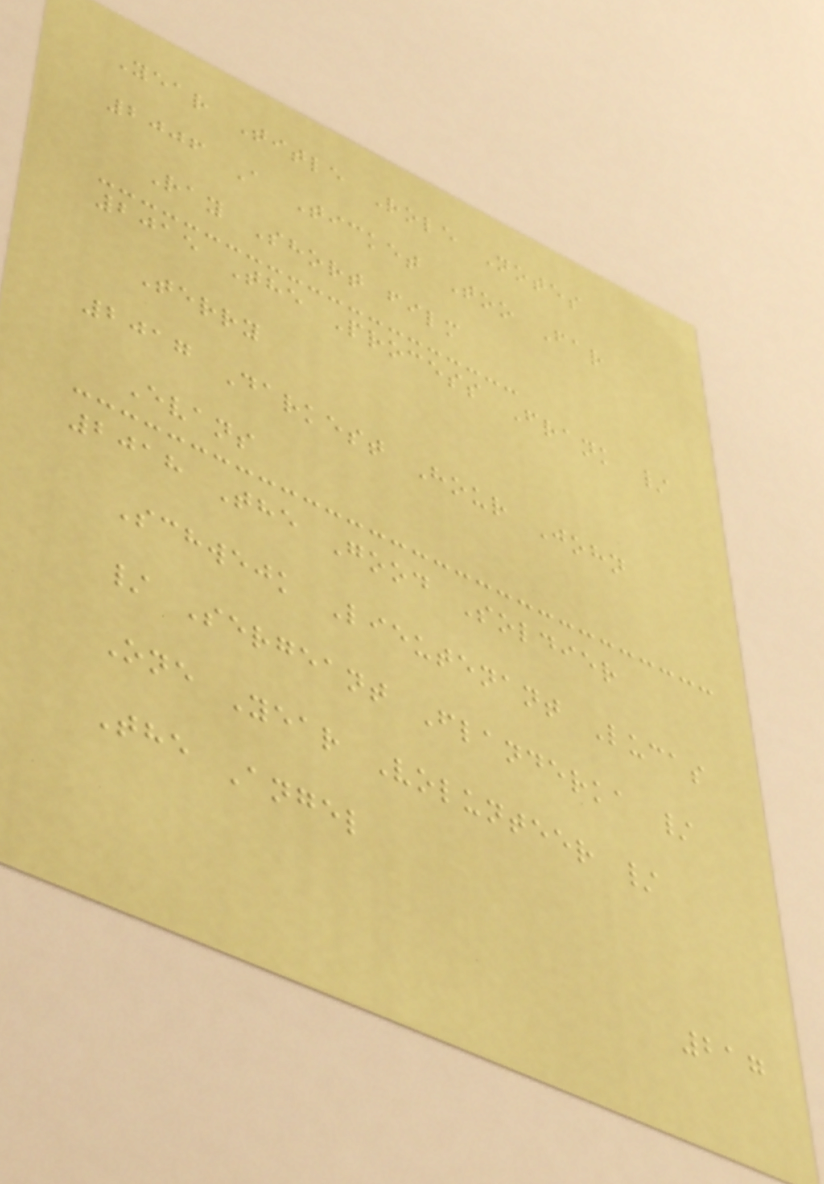Year Title Role Notes
2006 A Ticket Too Far
Ray Short film
2015 The Process Frank /
Terry
2017 Darkest Hour John
Evans
2018 The Good Soldier
Schwejk Lieutenant Lucas
/ Sergeant Flanderka /
One Year Volunteer /
The Angel
217
